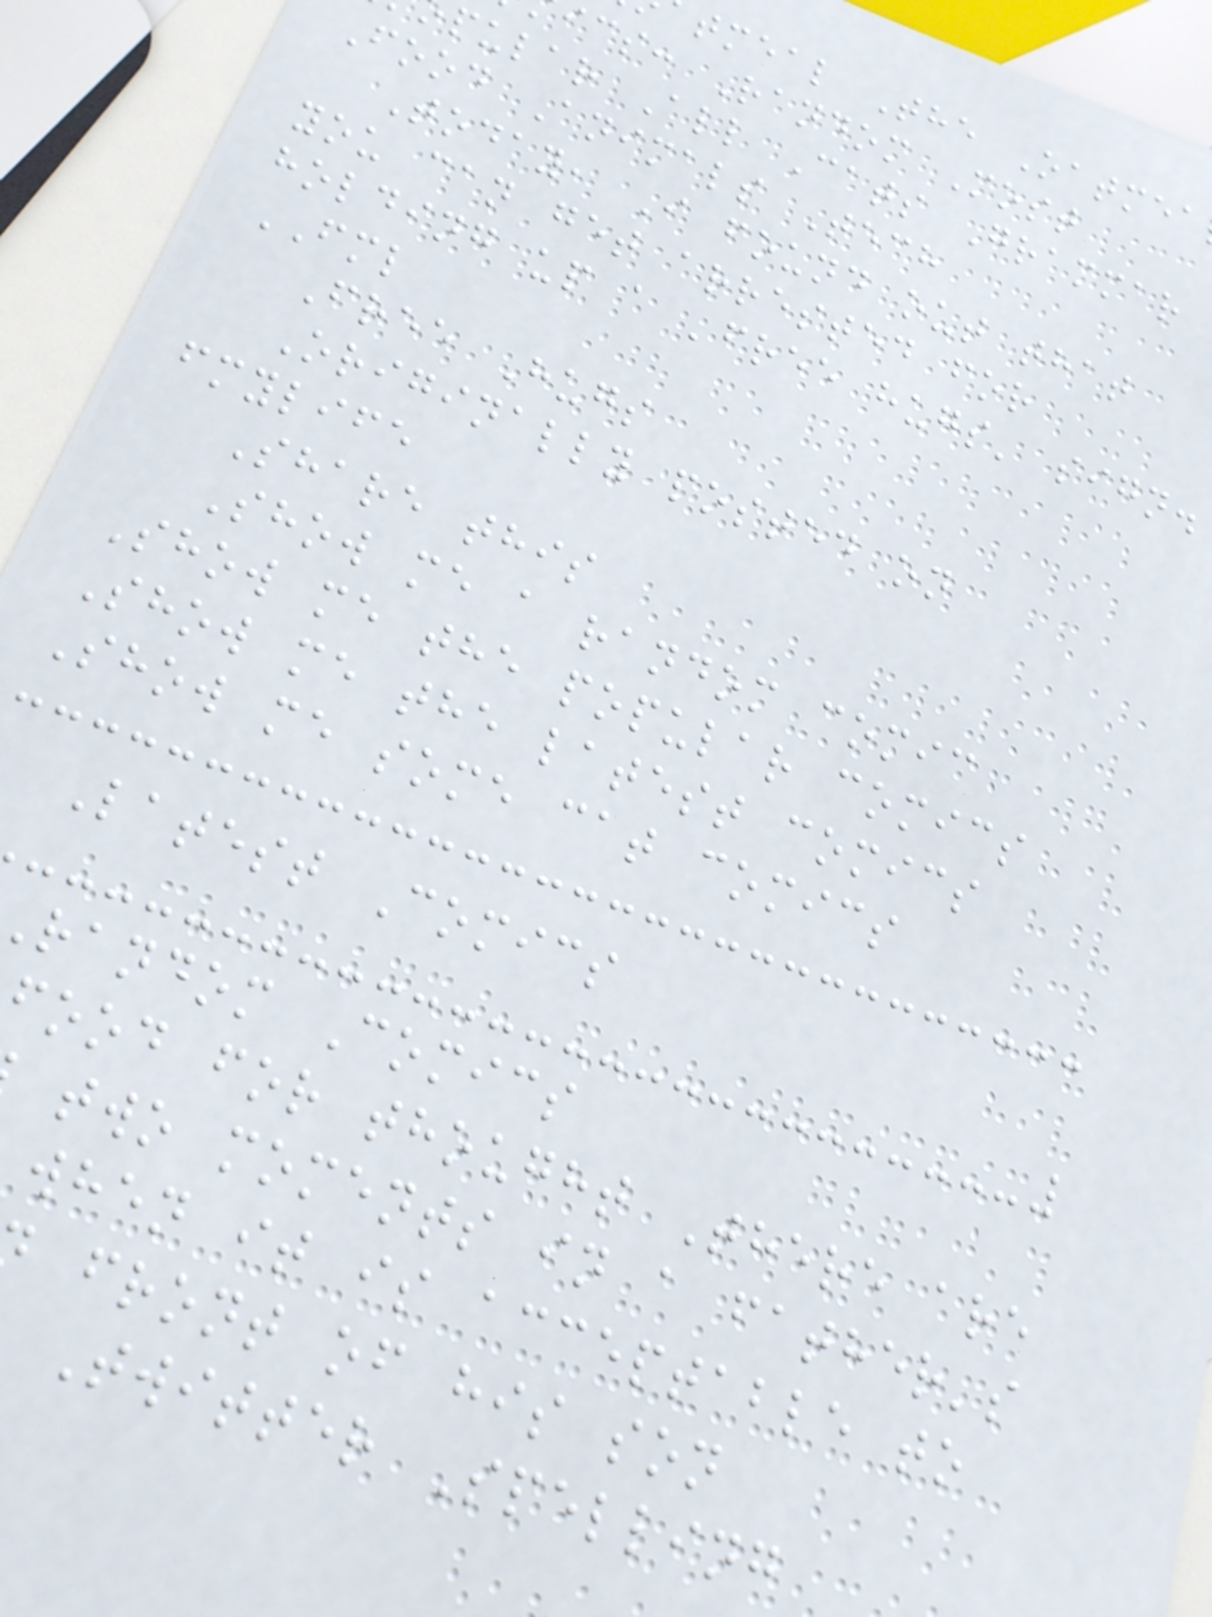tmeal The Oatmea
ics: Random Most
pular All Cats Grammar
Food Animals Tech
Today, I found out that
you can get arrested for
holding up a 'free hugs' sign.
FML
Free Hugs
Originally posted on
fmylife
Share this
Show me a random comic
Show me the popular comics
Show me the latest comics
Show me some cat comics
Latest Comics
random Comics
food for thought There are
two moments in a father's
when it is acceptable to
front of his son
Twitter Spelling
